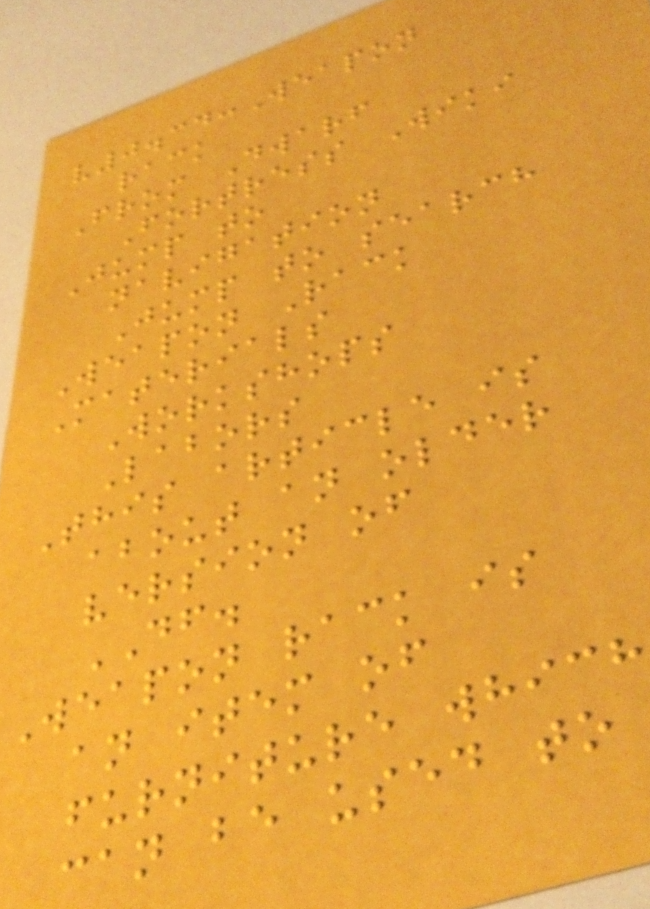v0.34:Weapon
rack
From Dwarf
Fortress Wiki
Jump to
navigation
Jump to search
Weapon Rack
Materials
Workshops
Labors
This article is
about an older
version of
DF.
Weapon rack is
an item of
furniture which
can be used to
